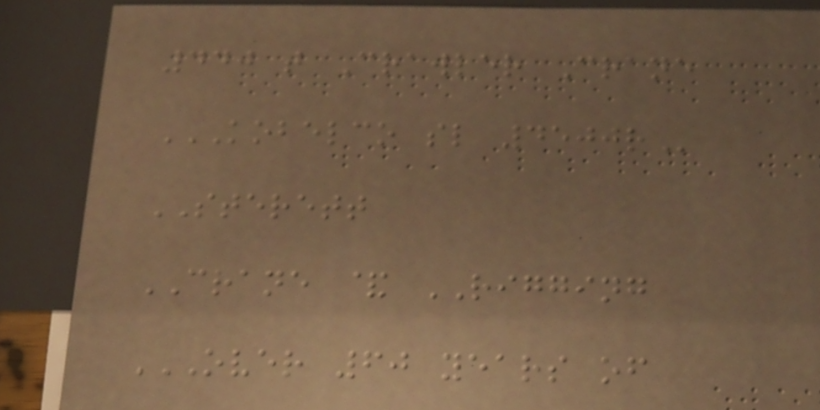440 t Crawler Crane
KOBELCO SL 4500R
STERETT
CRANE & RIGGING
OVER 60 YEARS OF
